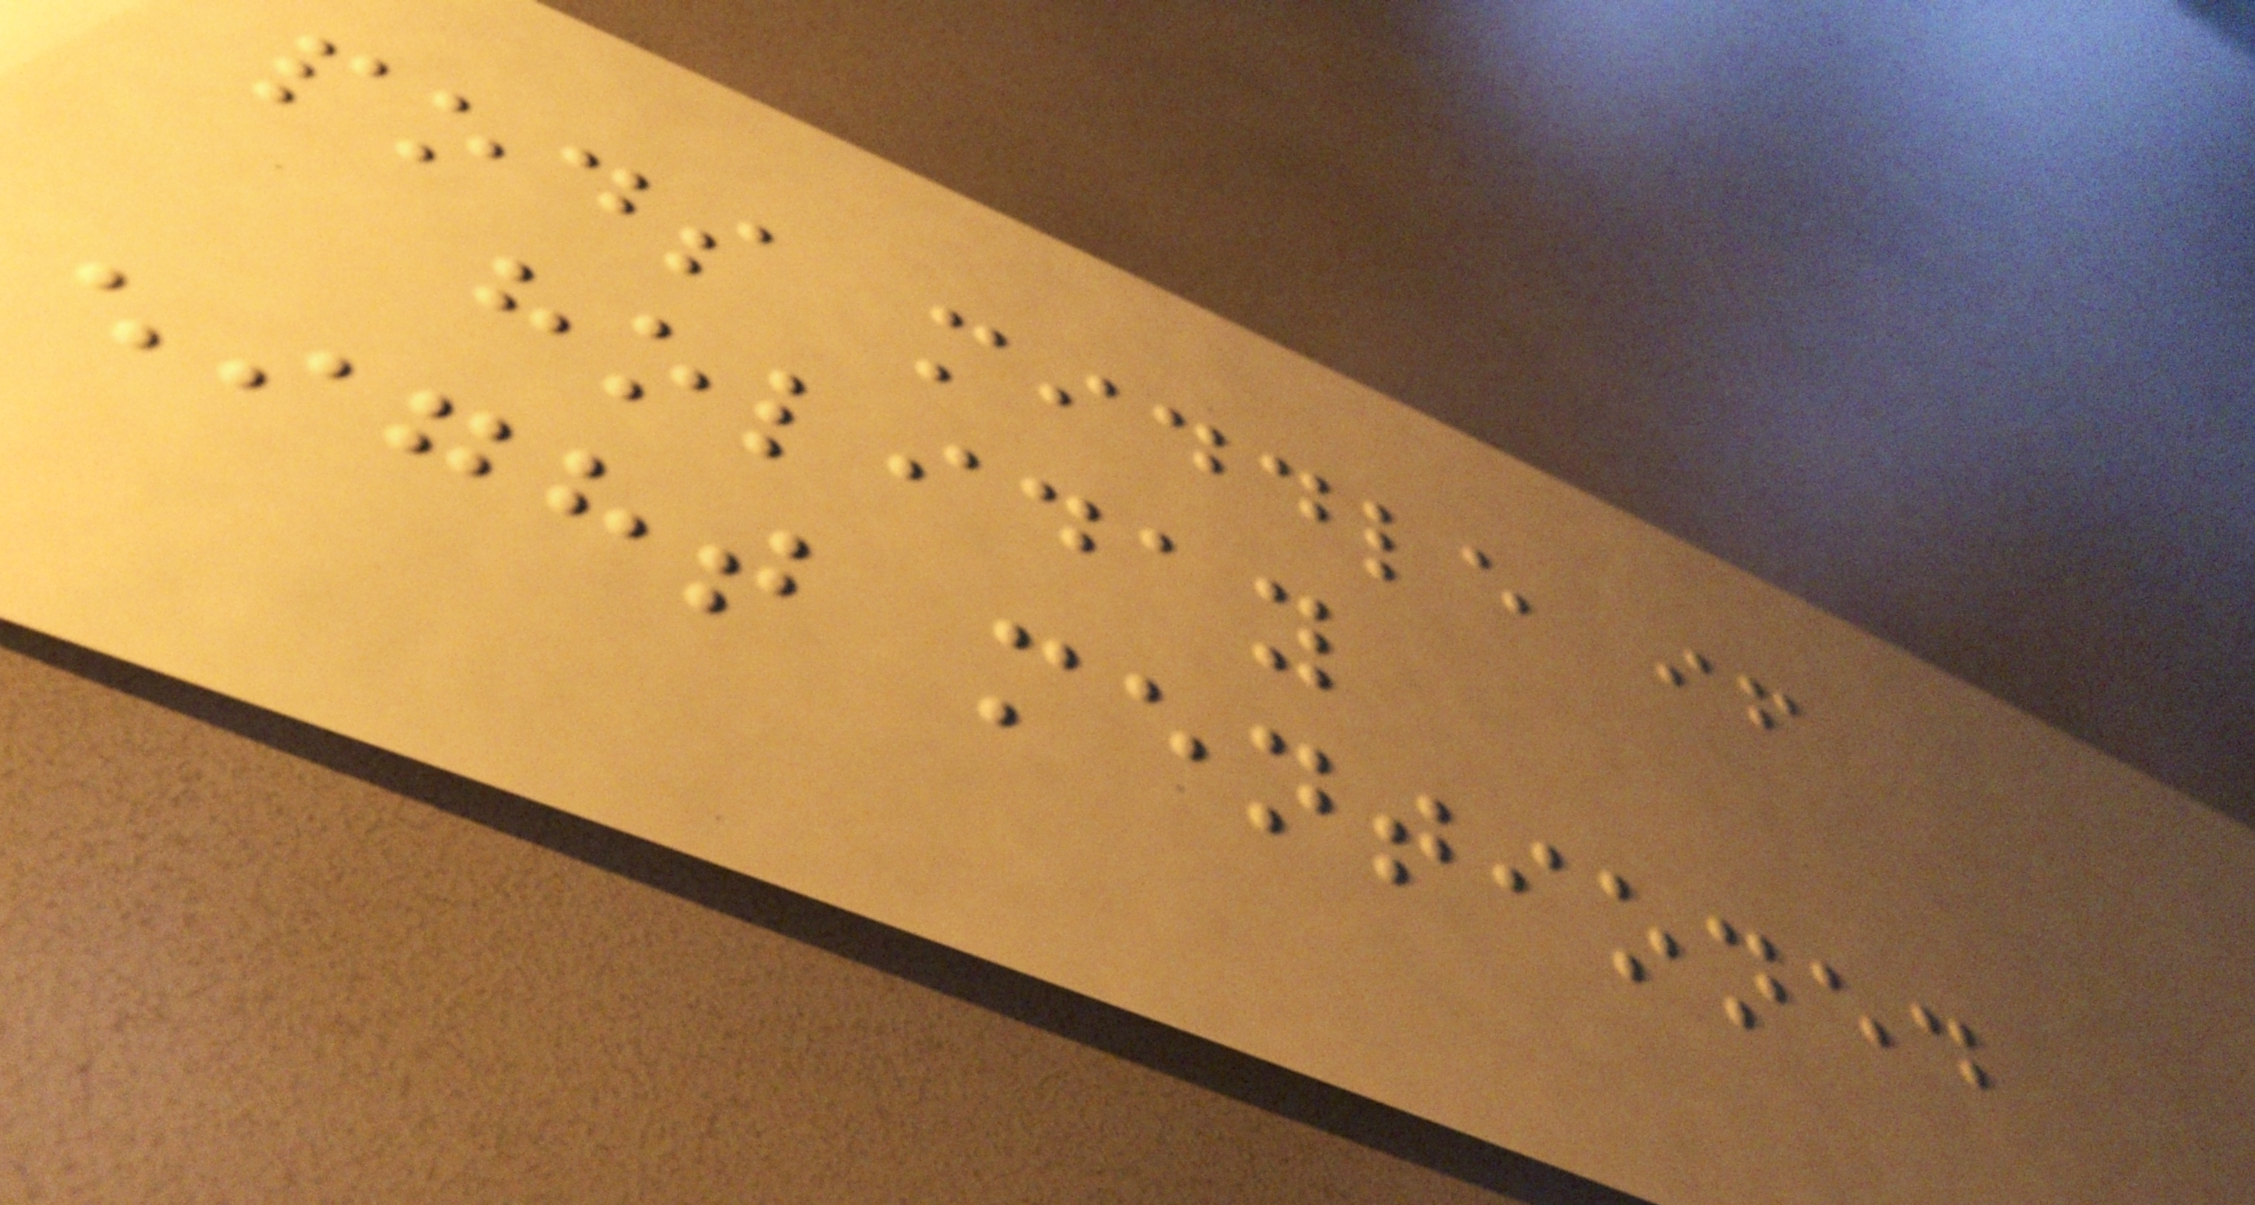pods middle if
holiday
eight mentioned
